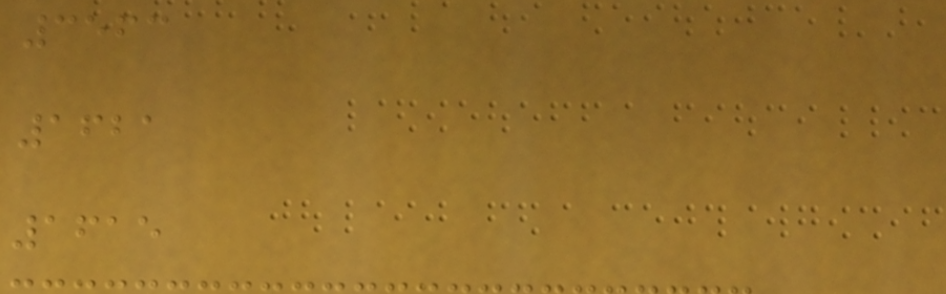3563
1621
1615
